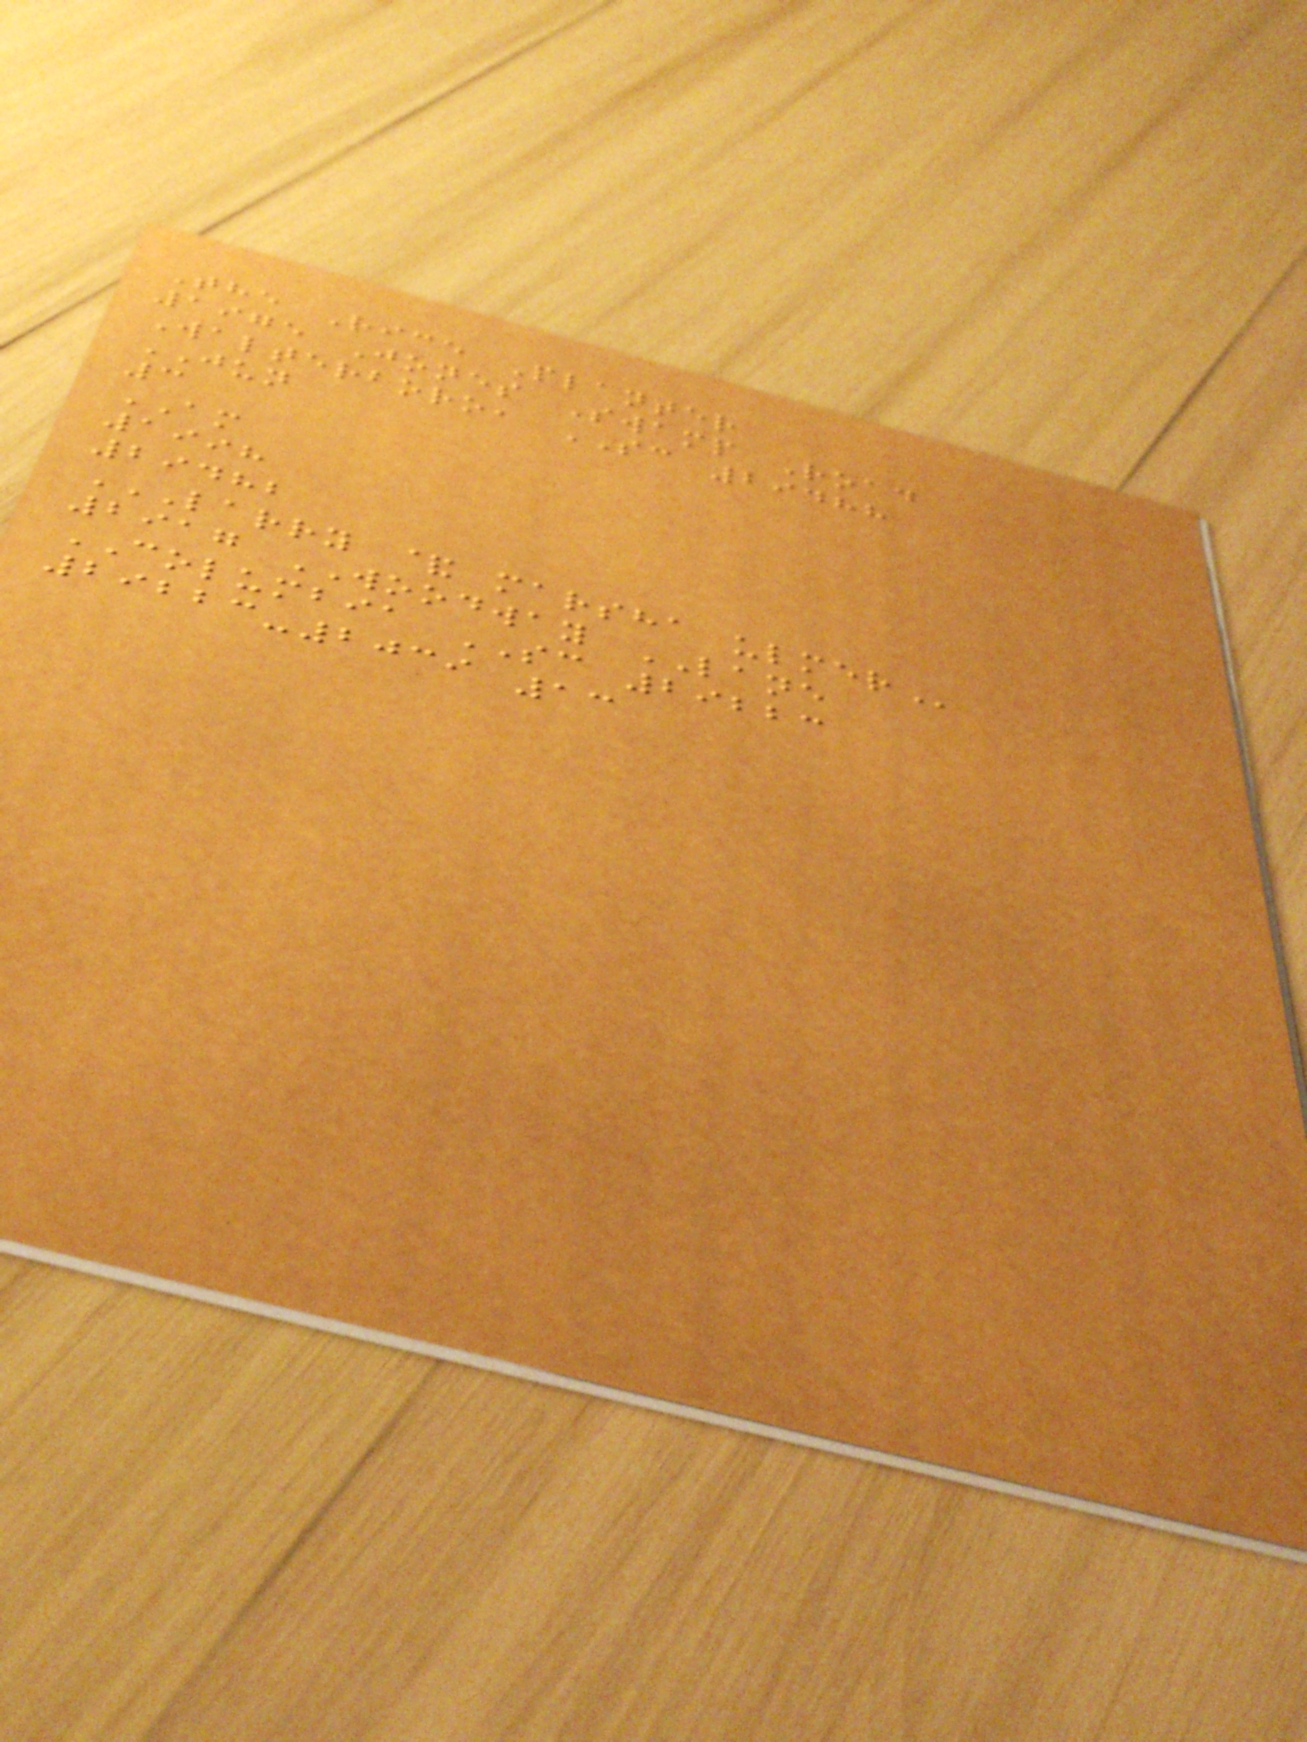The Rice Planter
1975 Jones Swamp Road
Walterboro, SC 29488
JUN
3
AM
1998
29482
LARRY & MARSHA ULMER
2917 WOODWAY LANE
COLUMBIA SC 29223
29223-2039 13
